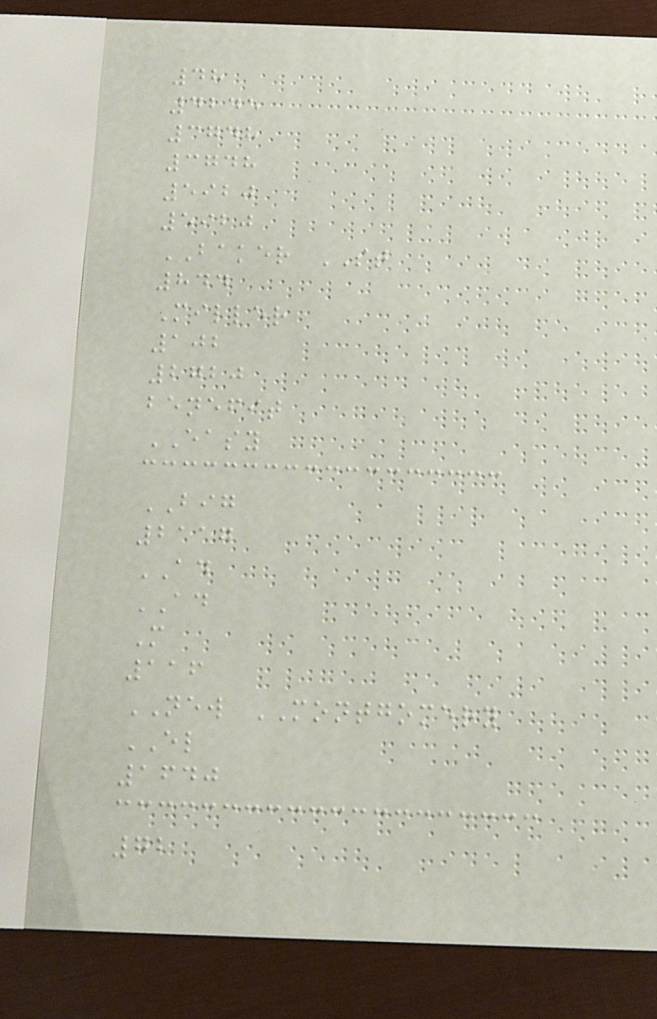48
4245
3748
3748
5920
5920
BAKER ST
844
Miller
102
2720
benefit
EASY
BIG
2117
AD
AD
M
116
NEW MONTGOMERY
EL
1640
72
